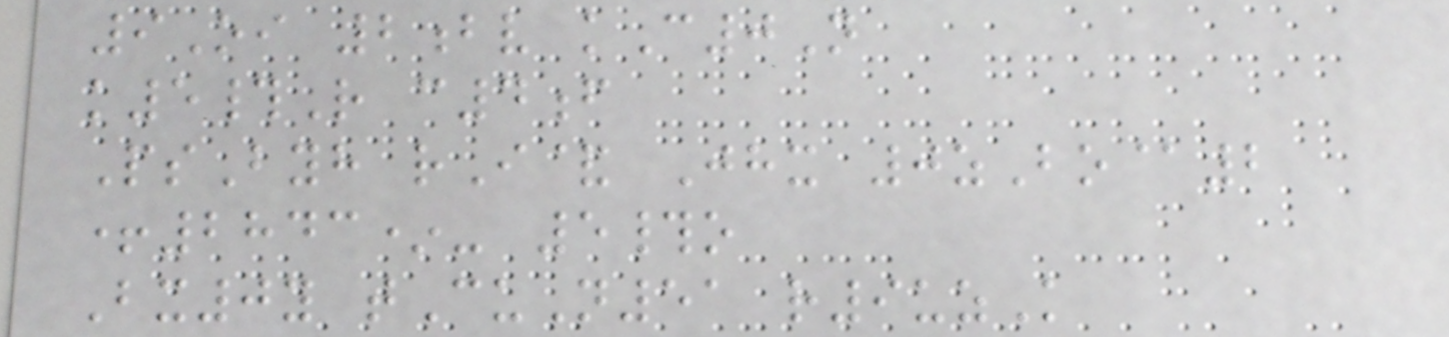9Oi 2bv kC0N
k5#R c4f
PsByh rI& Jhx 0zBo@2
+2843*- 5#o
Bx0y tCuN51 r9uzK
